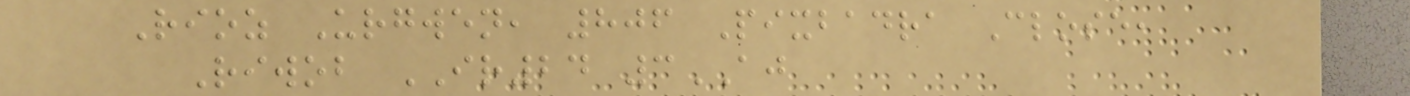Rioz Urgwen, 806 Pixbadra Close,
Riwob IR24 3AJ
